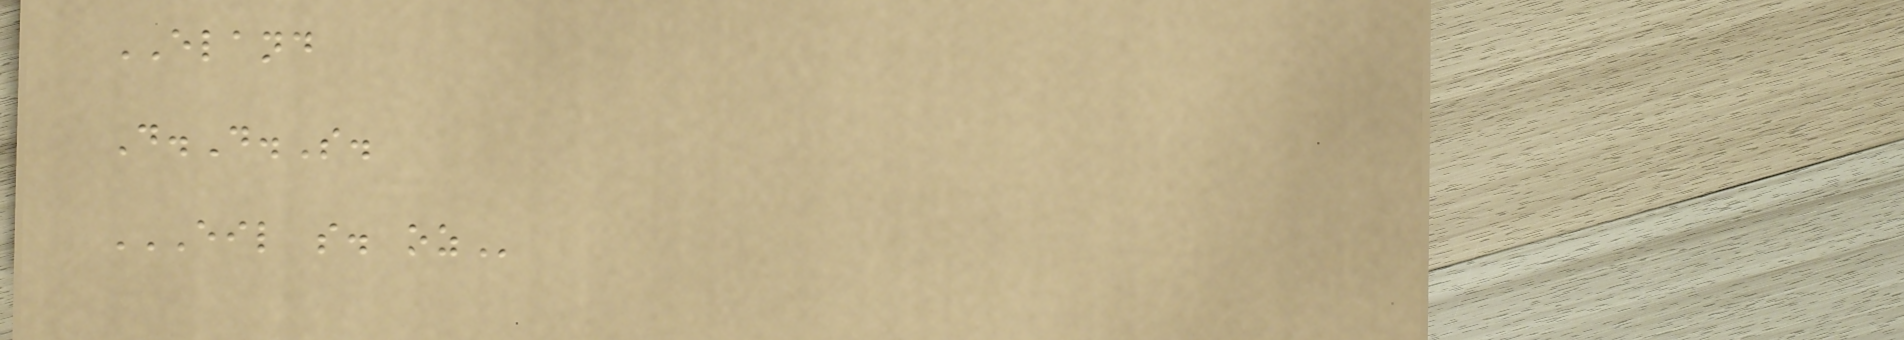ELAND
D.D.S.
EIL S. OZ
